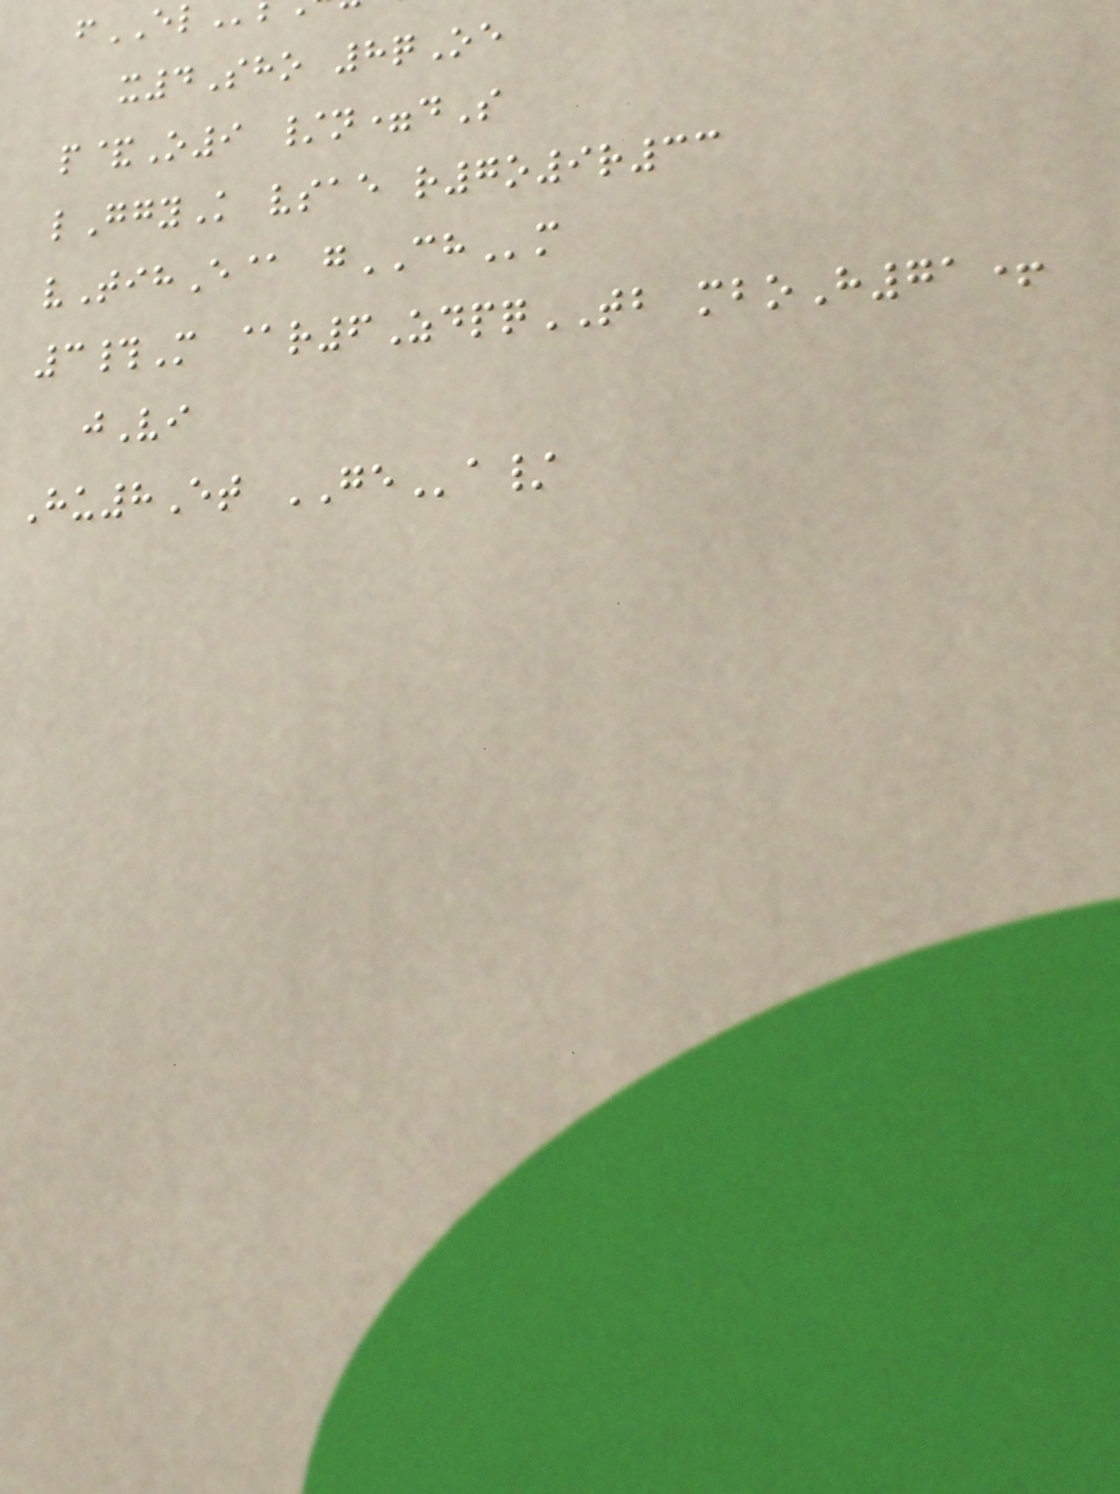x4Sho 8qOe
p&O9 /n=dS
lGgyK vsae r7o9r33
vTihE@ gCHm
3#M @r6ZdpqTB mboH71+
jVi
Hu8Et GEa/
